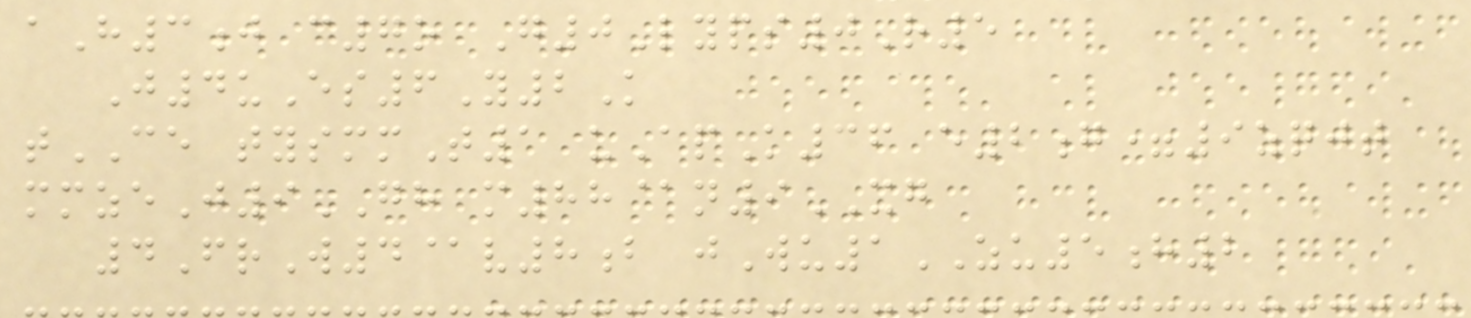aH3j c7o G0Lyps0R5
J4uEs6Y2K
tCE tysmmT1 uApK36 e2g=9zqjt
mmzeJ9GH m88@n9XG
4FrW4@v8b jWu1ZU5h2
